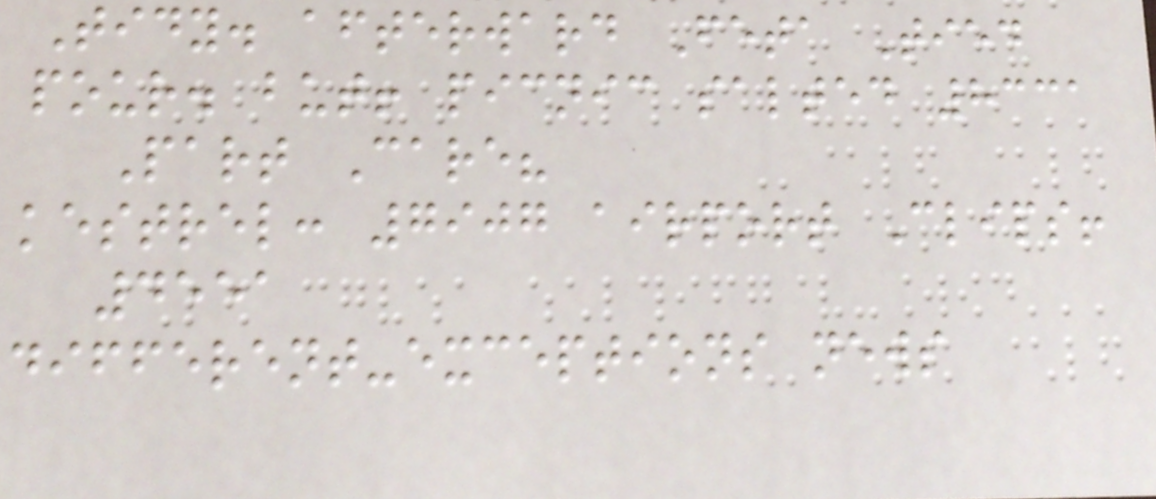Tidy. afterward Feta Tied
pour. but! picnic salted 8331
Part Care?
kestrel: 7907 airport Clips!
4551
different-exceptions news
